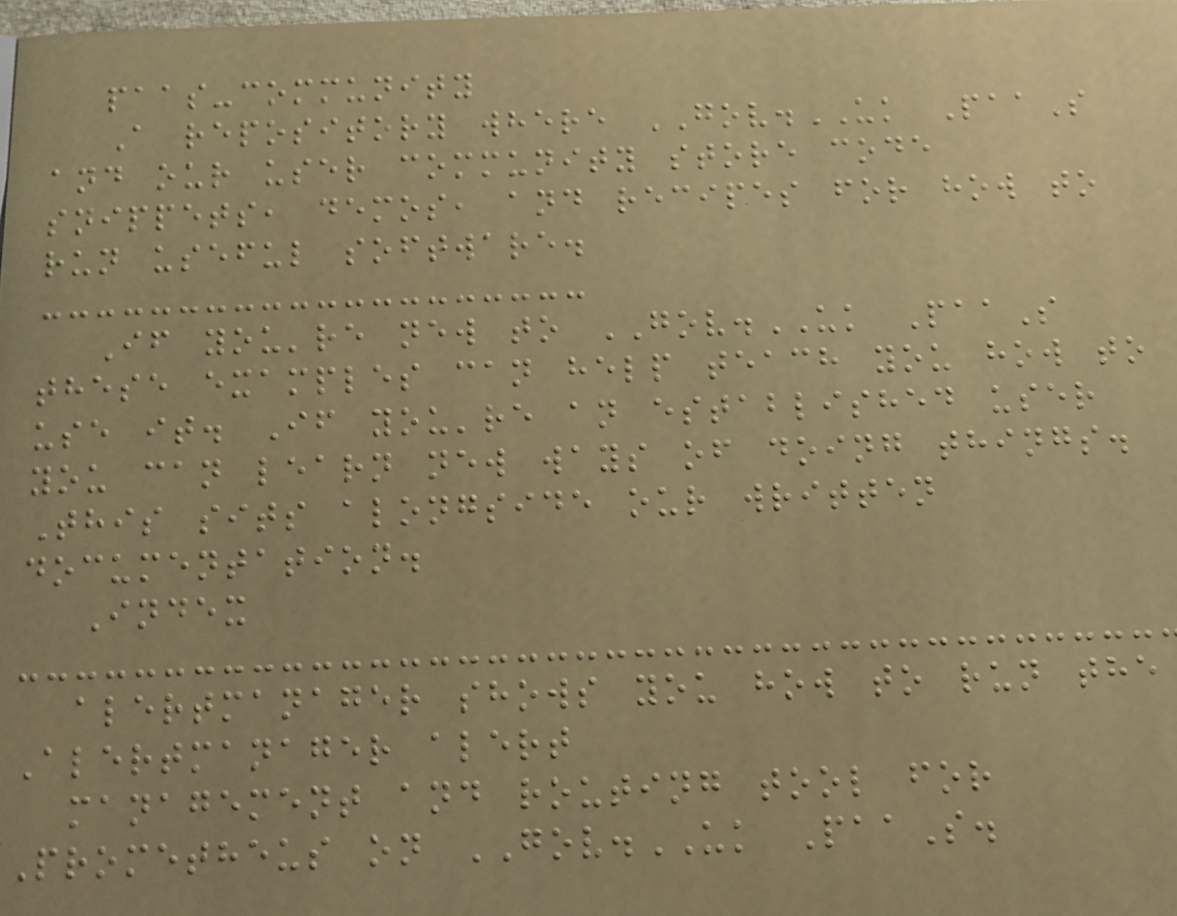paas-community
A repository where GOV.UK PaaS
and our user community store code
snippets, demos, and recipes for how to
run useful software.
If you're new to GOV.UK PaaS
these examples can help teach you how to
use it. If you're an established user
you can learn new ways of doing things.
This sits alongside our written
documentation.
Index
alertmanager shows you how to run the
Alertmanager alert
management and routing tool for
Prometheus on GOV.UK PaaS.
